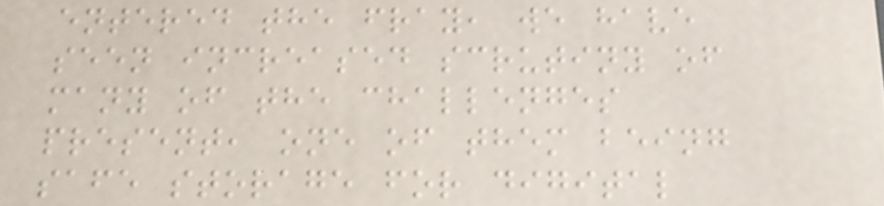entered the fray, we have
seen increased scrutiny of
many of the challenges
present, one of them being
safe storage for digital
